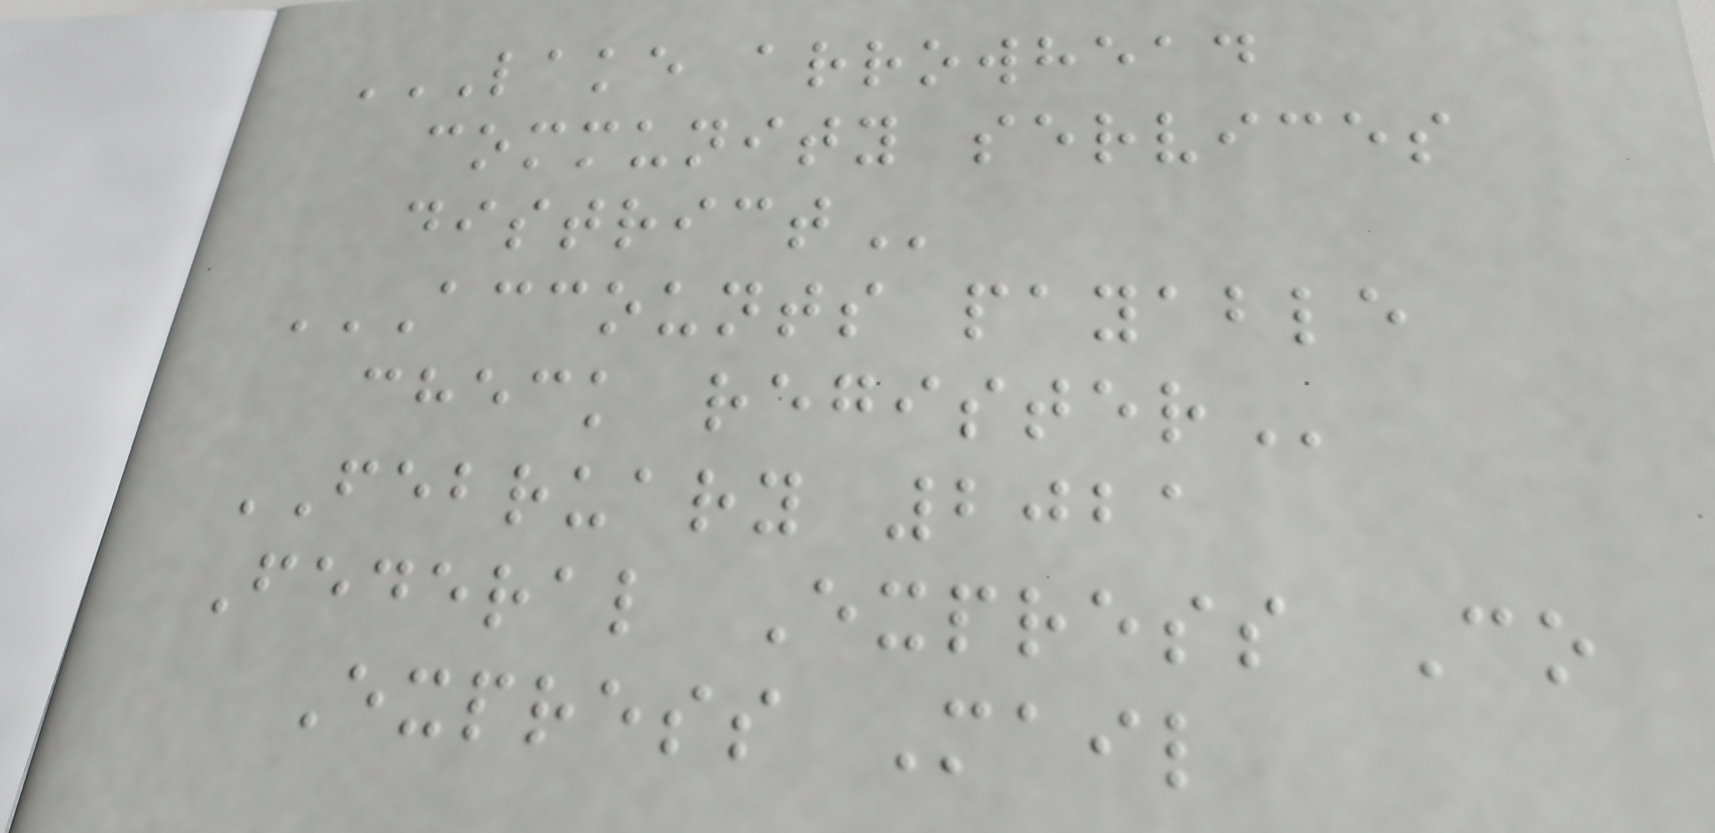LAKE ARROWHEAD
COMMUNITY SERVICES
DISTRICT
ACCOUNTS PAYABLE
CHECK REGISTER
FEBRUARY 2021
Federal Express Co
Express Mail
